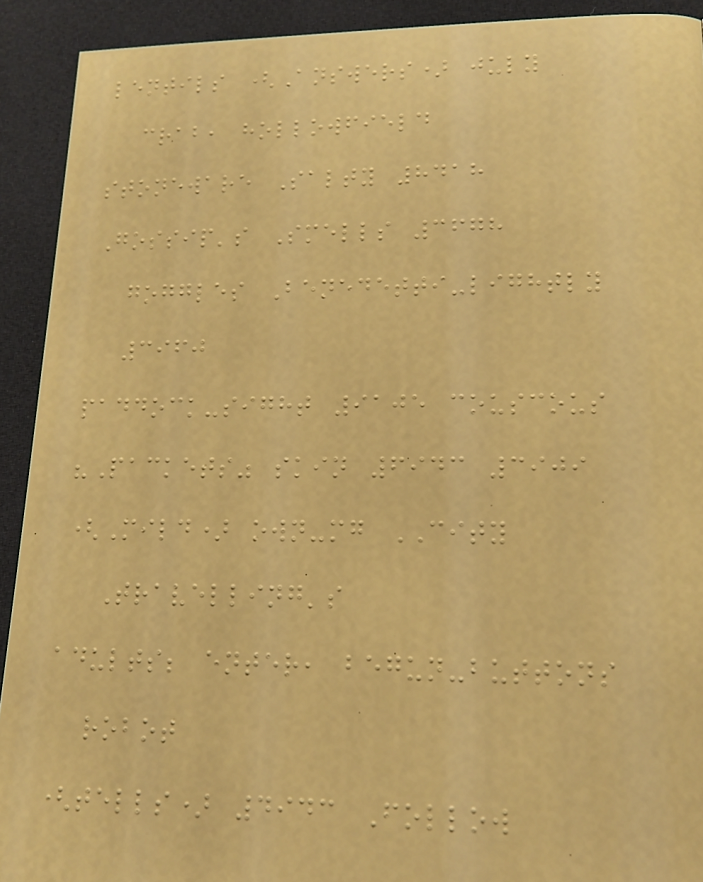lentils (Answers) july
crab, hollowfield
stoneware Salty 8418
Gossip's Smells 3678
goggles Benedetti-lightly
3960
paddock-sight 9105 couscous
"Packets" skin 6943 3909
(Mild) own-mg CITY
Travelling's
adults; enter, begun-buttons
robot
(tells) 4943 Follow
